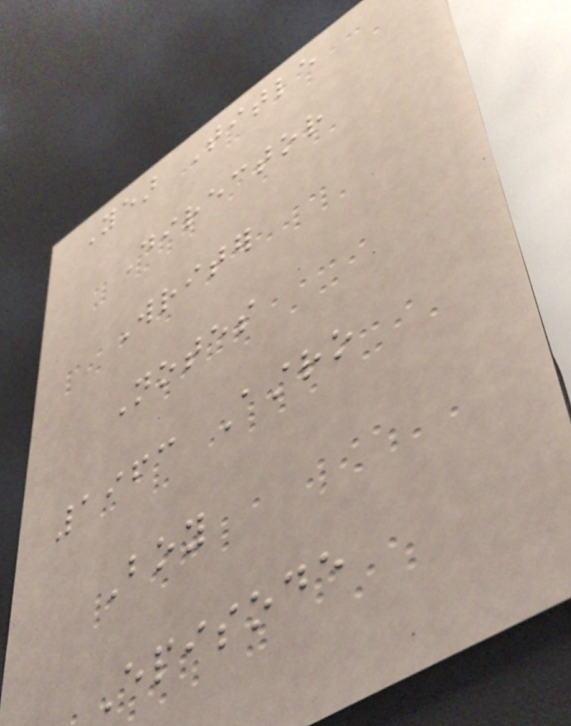Year Title
Director
Writer
Notes
1963 Astro
Boy
Episode
